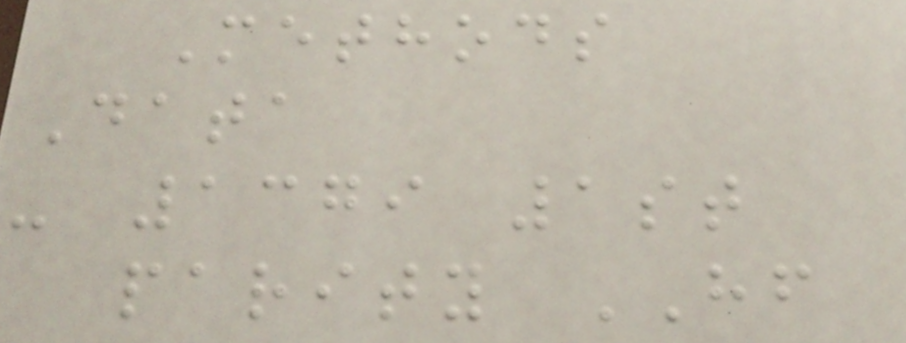Methods
Data
- 1379 1st
parity HF
